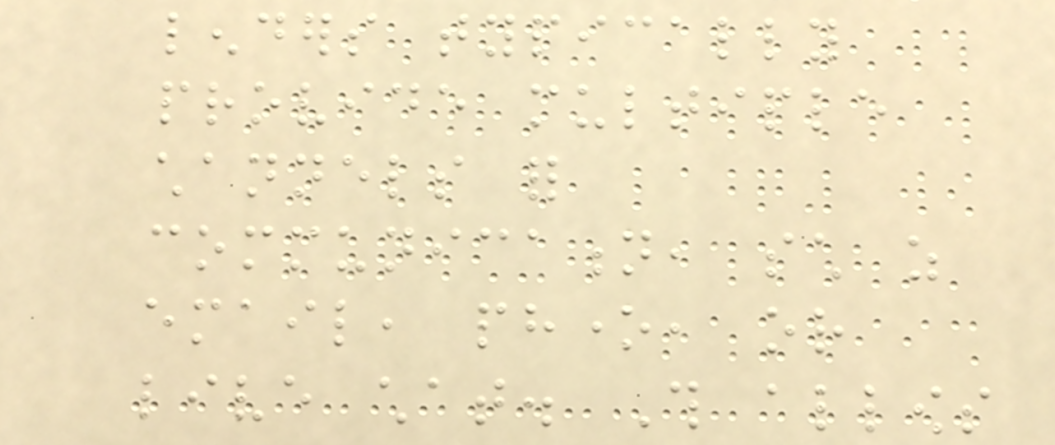lenders typically
provide multiple
channels for
communication, such as
email, phone, or
live chat. This allows
